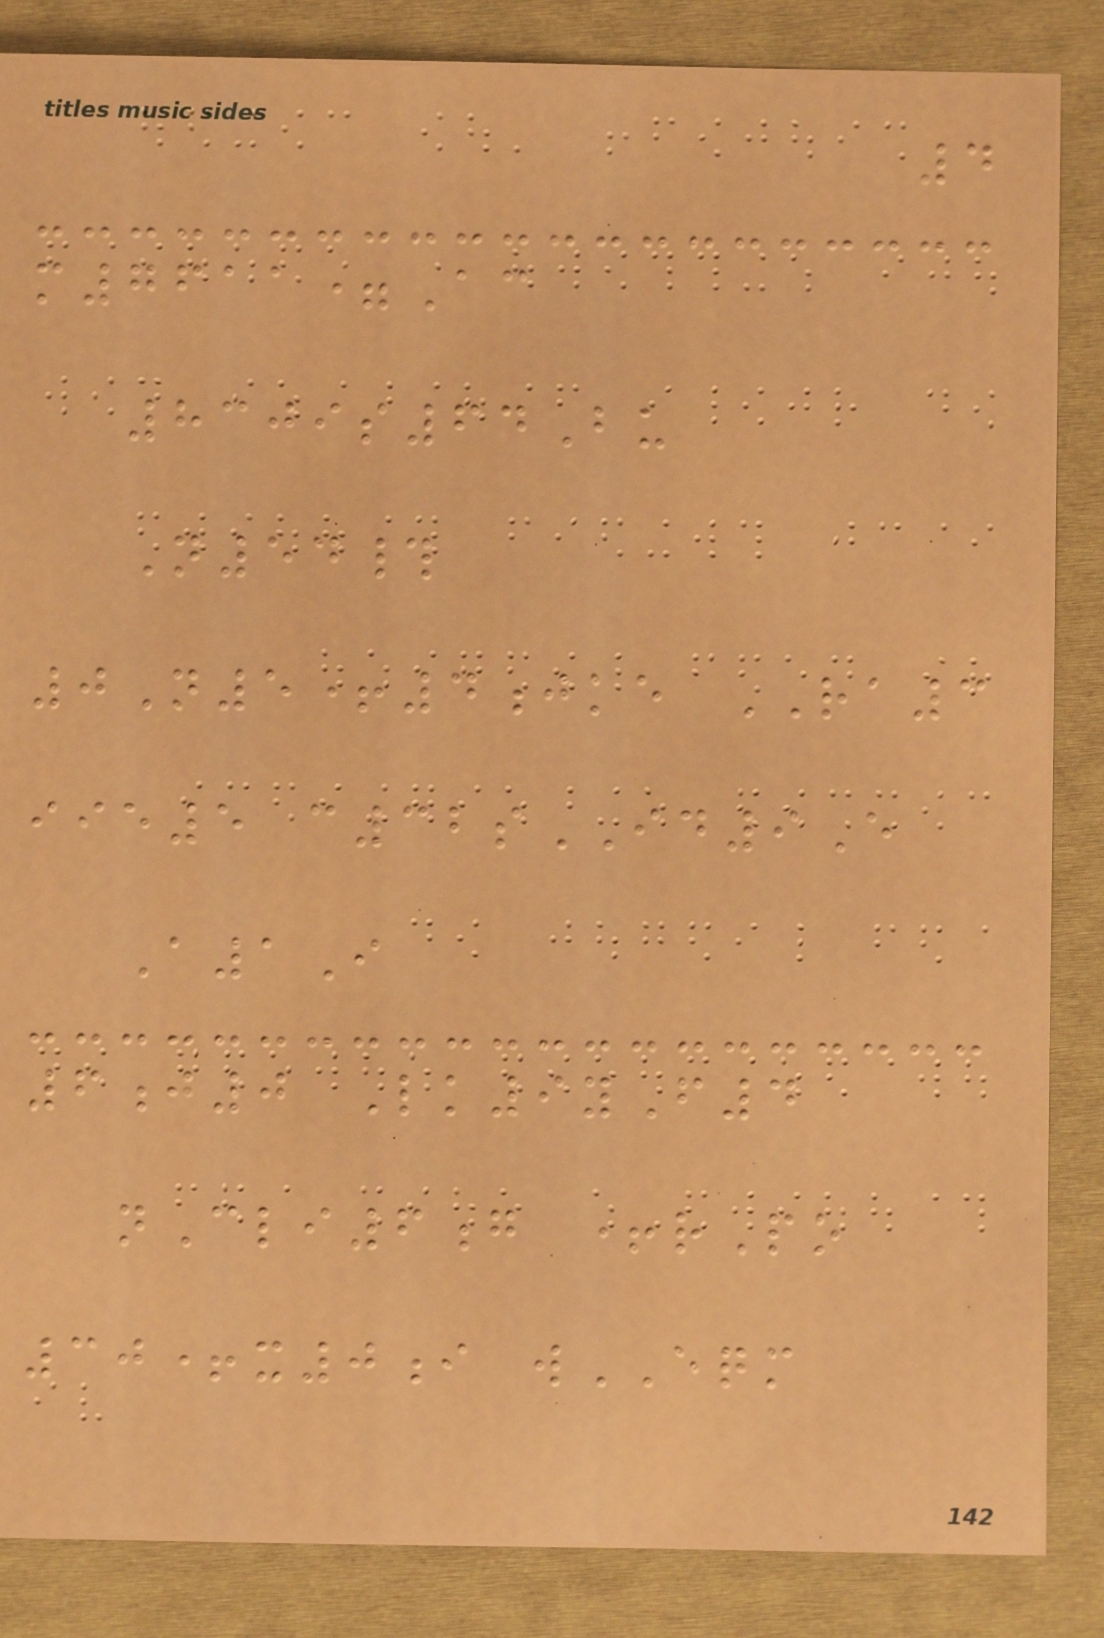4
m7611=Ac
8309s64Bu
N54#
0N5+4jke RA3
iie5 c32sID9E
A1I
6j0 Lk9yF4
nCli6g +rPo
30+x0i wEQM
